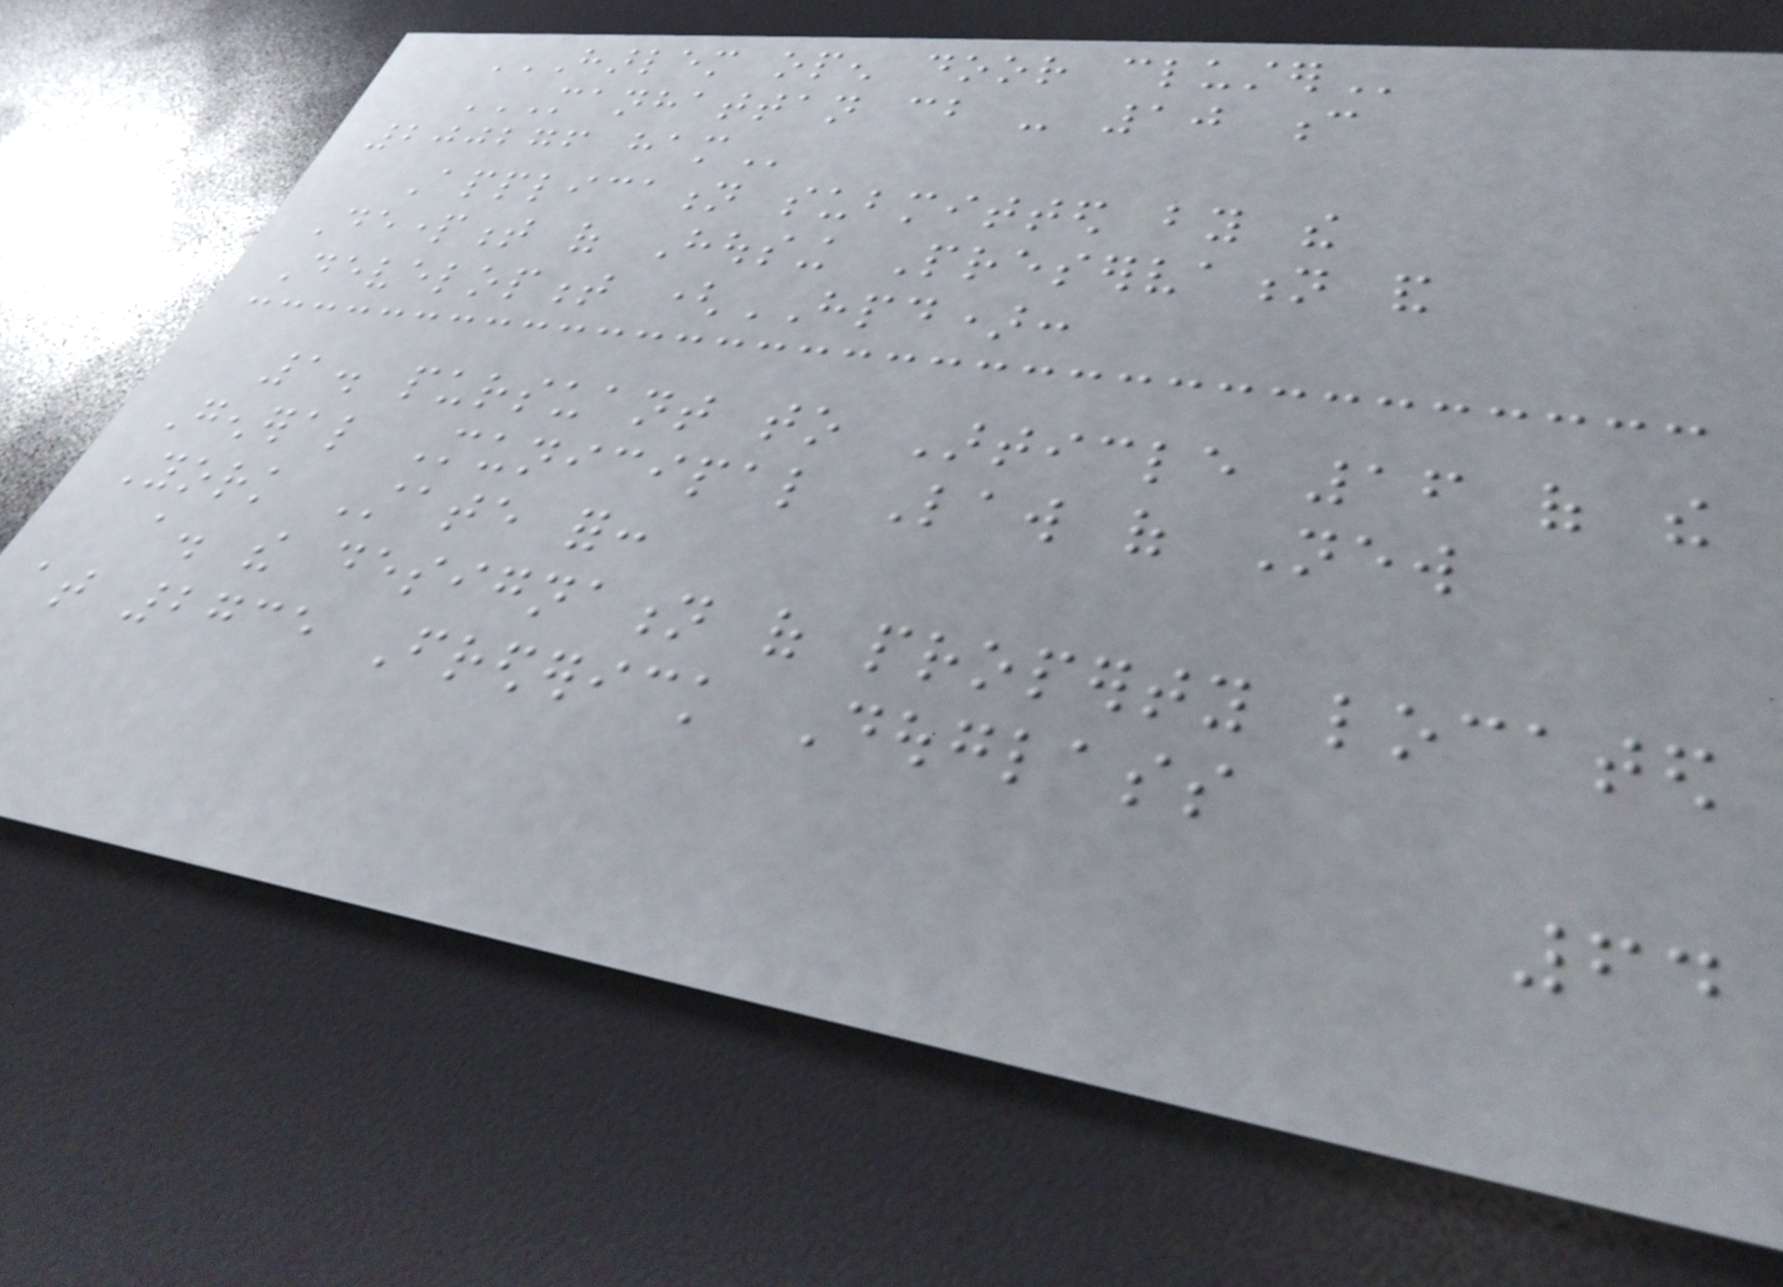HARLEM OPEN DOOR CLUSTER
MANHATTAN CB - 10 C
200276 HAM
Application submitted by the
Department of Housing Preservation and
Development (HPD):
1. pursuant to Article 16 of the
General Municipal Law of New
York State for:
a. the designation of property located
at 2735 Frederick Douglass
64
